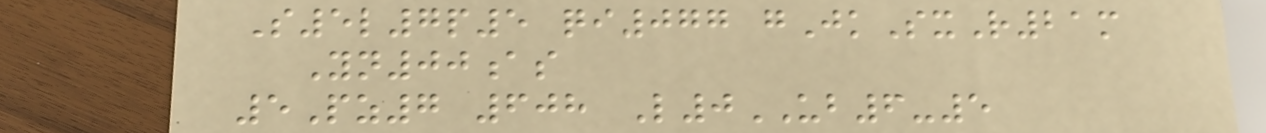S5l7p5 qi077 gJkSxR21m
Yn00as
5Pz7 608 L0UB6-5
